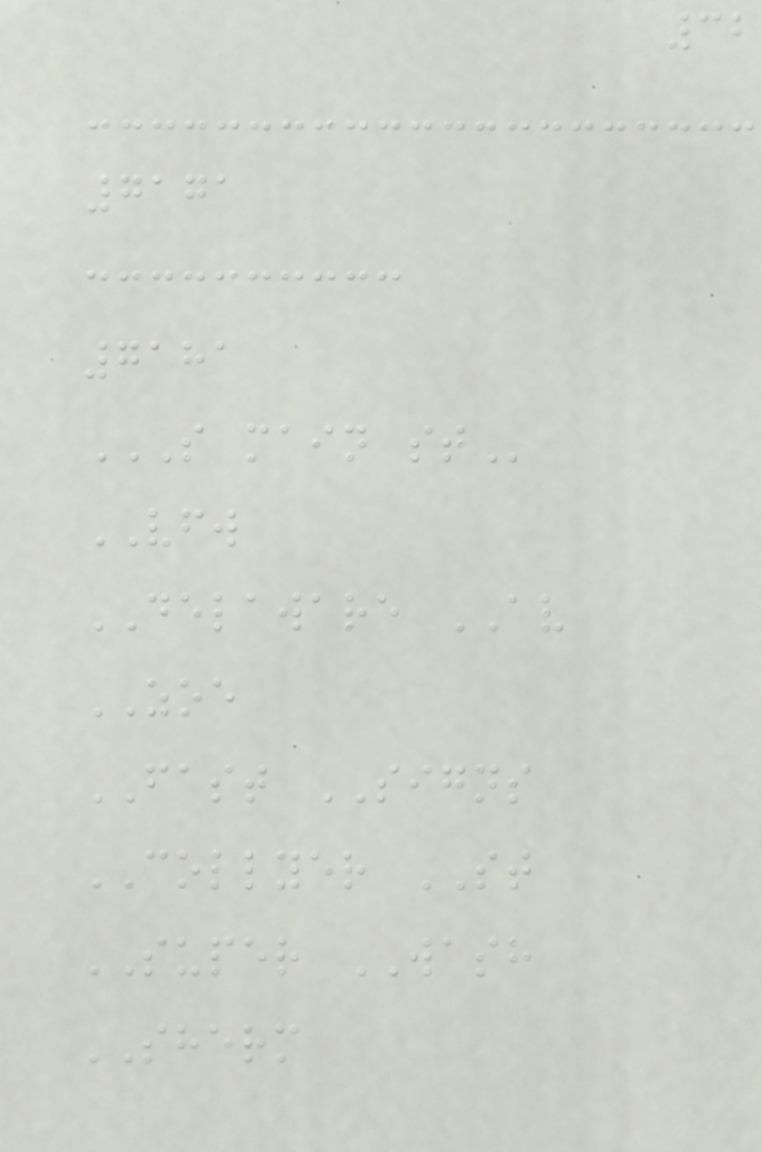32
7171
7181
S MAIN ST
VFW
DELAWARE AV
ZOE
FAST SIGNS
COLLYER ST
SUPER WASH
SHERM
